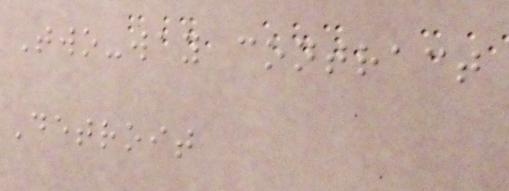Two-way contract
Detroit
